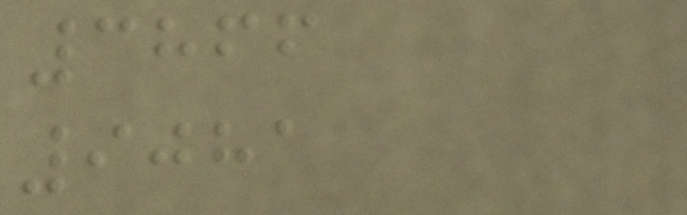3866
9081
